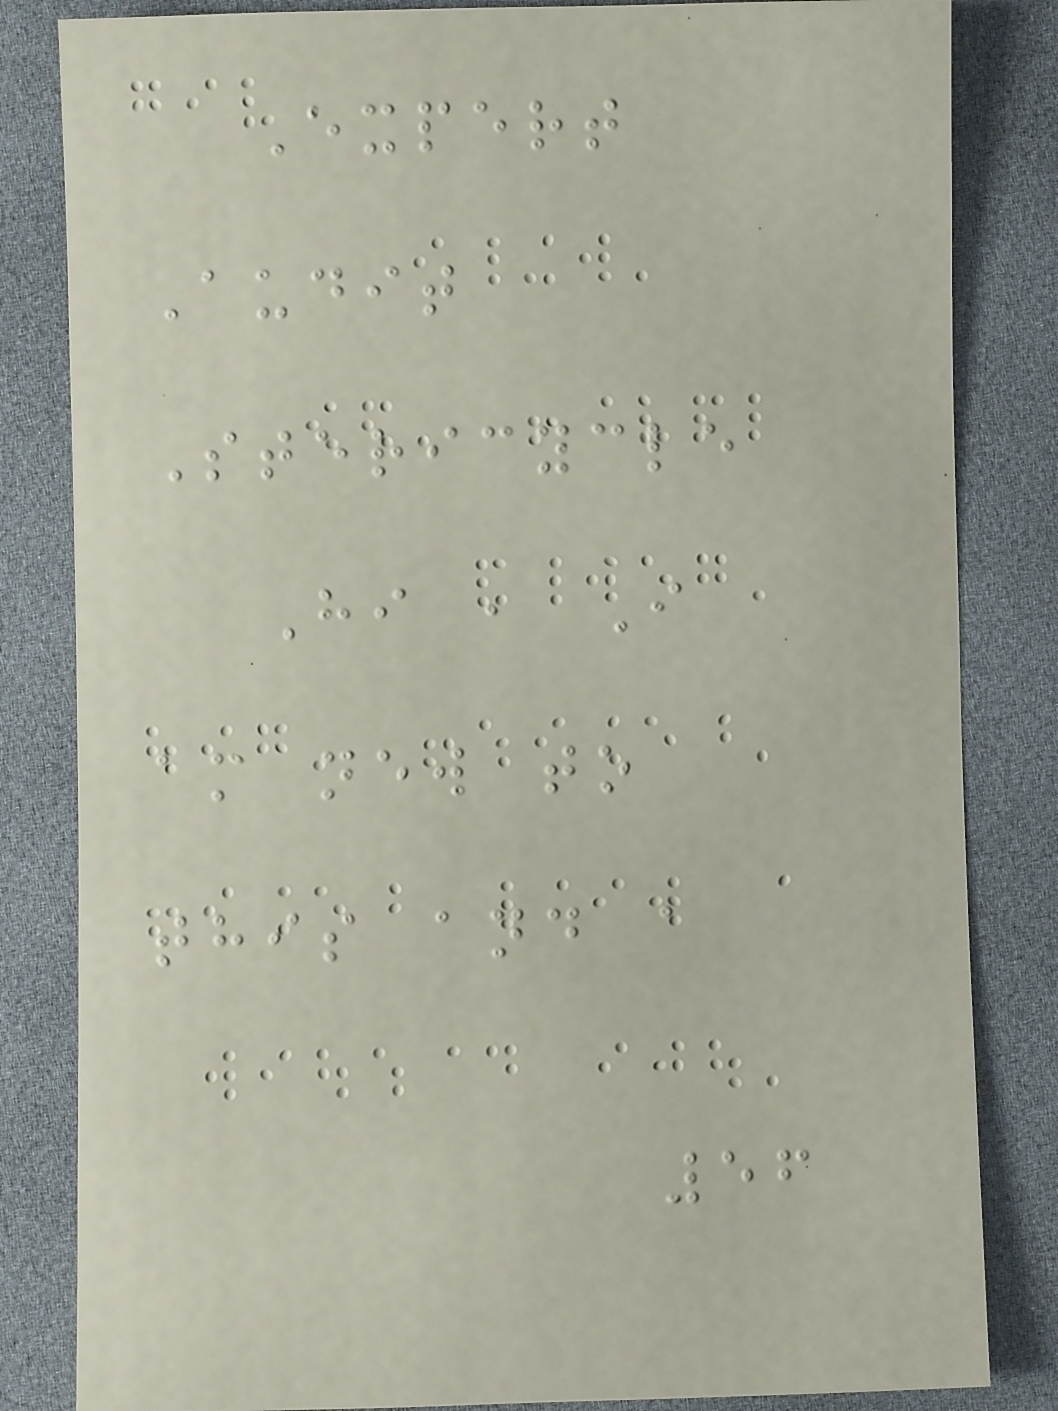Expert
Audit
Stericycle
Hi , I
am new to
this and a
56
